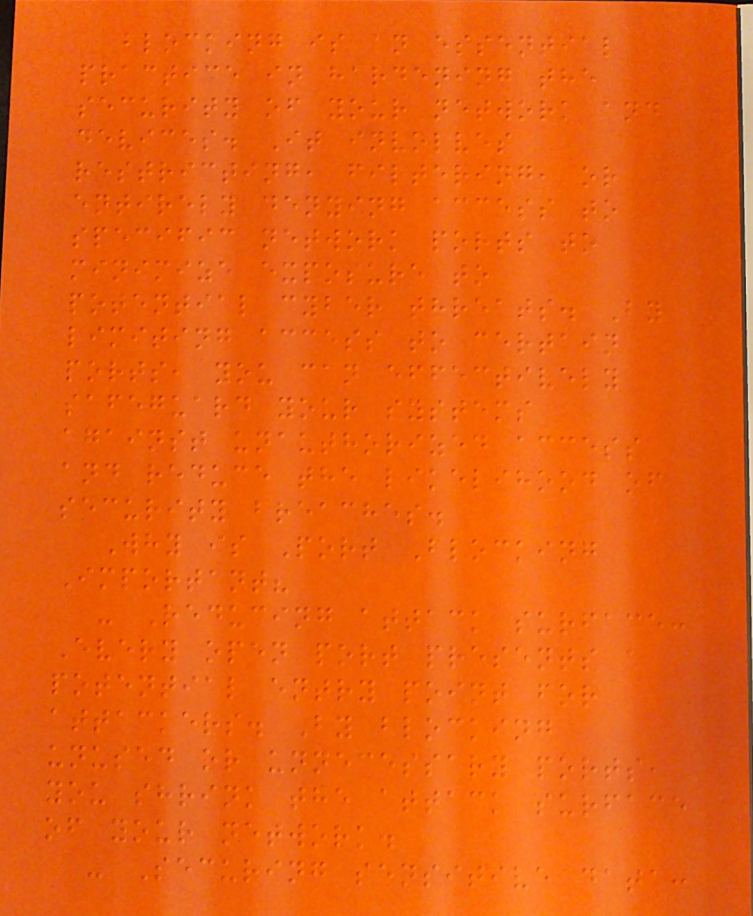blocking is an essential
practice in hardening the
security of your network and
devices. It involves
restricting, filtering, or
entirely denying access to
specific network ports to
minimize exposure to
potential cyber threats. By
limiting access to certain
ports, you can effectively
safeguard your systems
against unauthorized access
and reduce the likelihood of
security breaches.
Why is Port Blocking
Important?
- Reducing attack surface:
Every open port presents a
potential entry point for
attackers. By blocking
unused or unnecessary ports,
you shrink the attack surface
of your network.
- Securing sensitive data:
